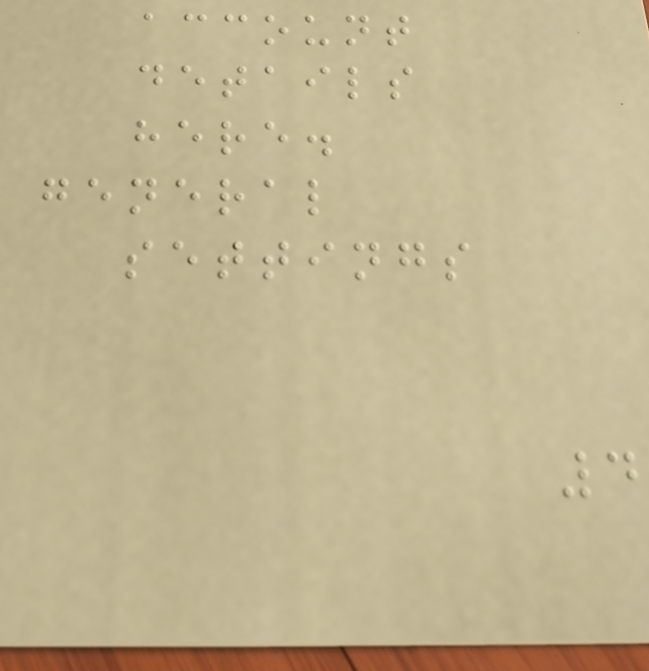account
details
here.
general
settings
4
